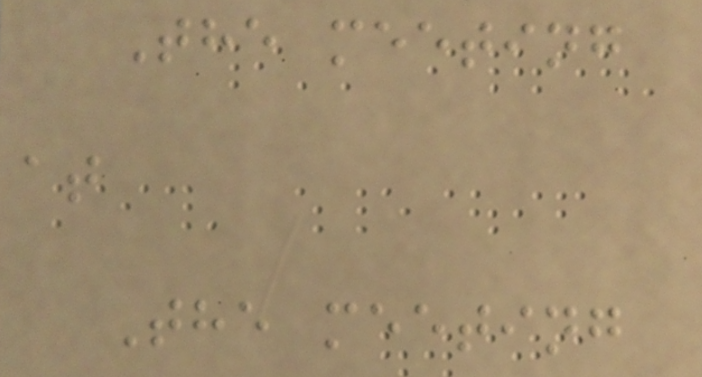The meeting
at
The meeting
